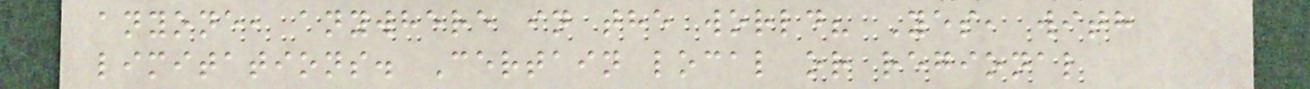anyone, anywhere in the world? Yes, with
limitations. Certain local or regional
